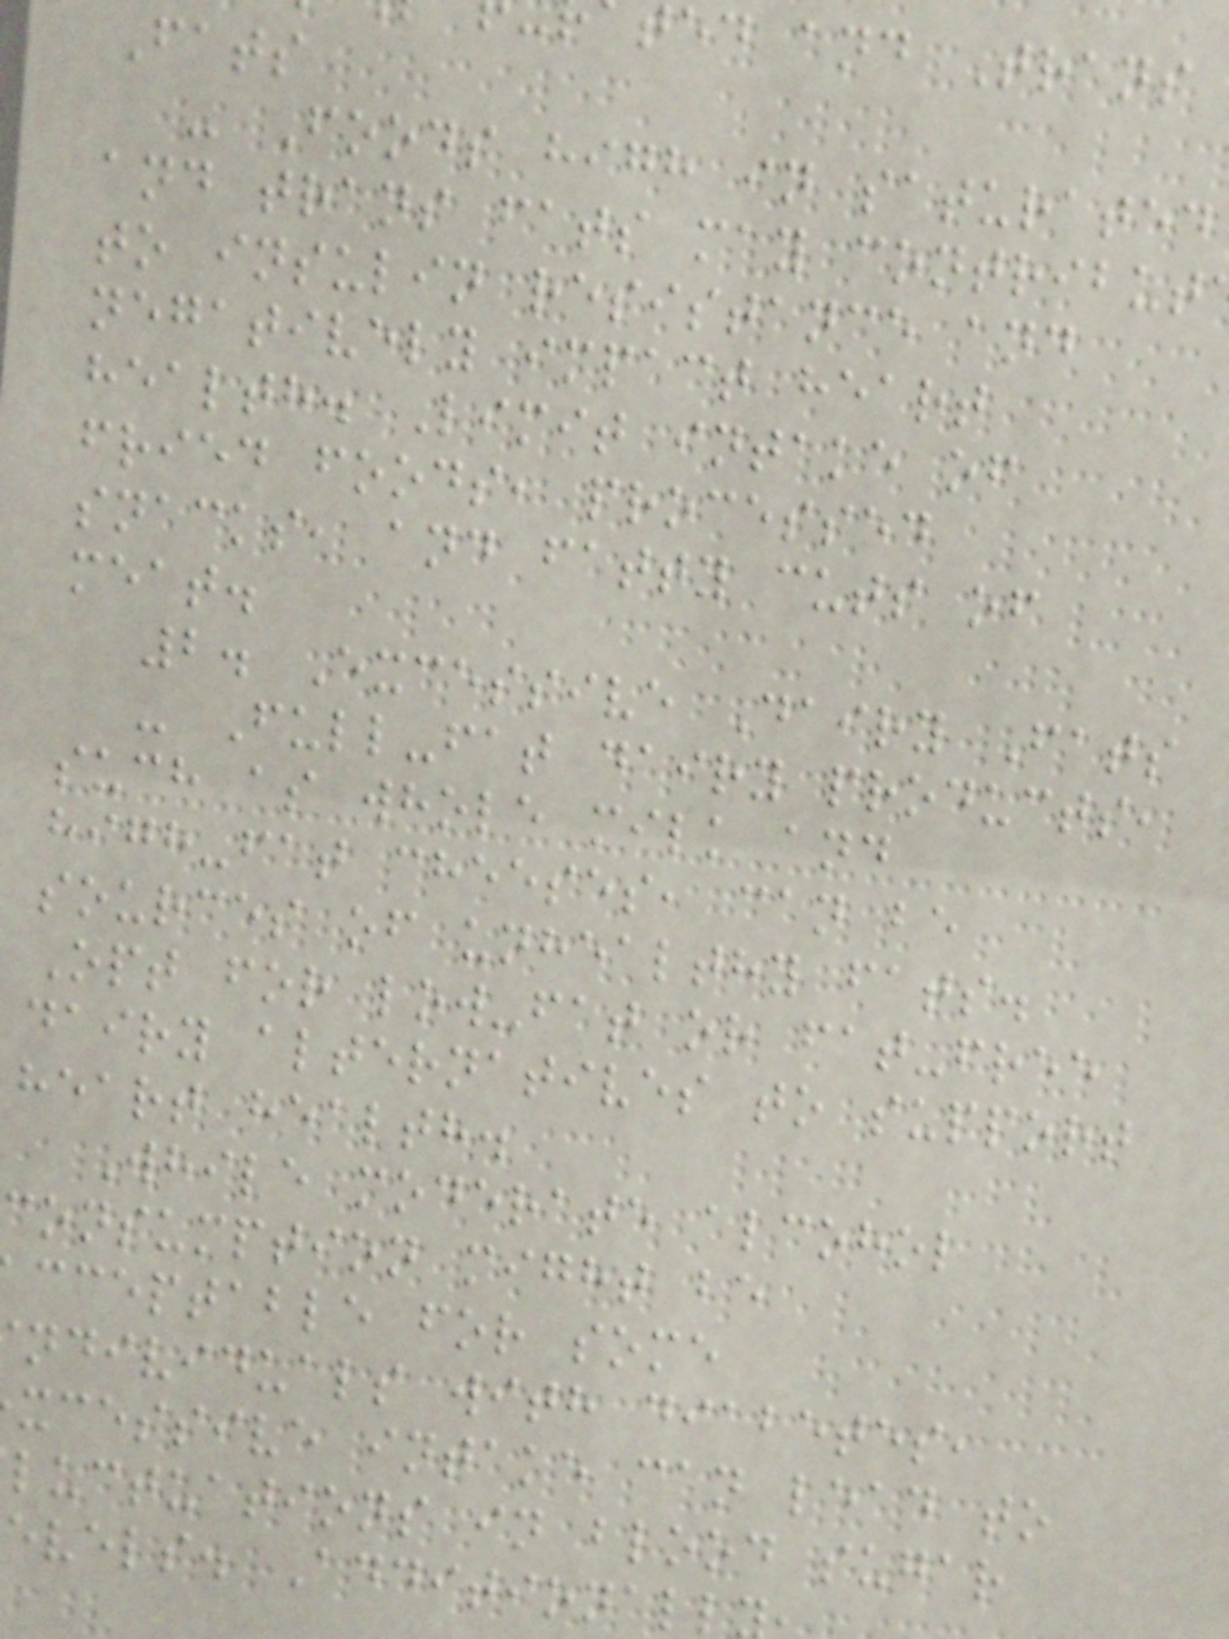ted and Trans
Fats
- Foods high in saturated
and trans fats may contribut
to insulin resistance and
negatively impact heart
health. Limit intake of
fried foods, processed
snacks, and fatty cuts of
meat.
2. Excessive Dairy Fats
- Full-fat dairy products,
such as whole milk and
high-fat cheeses, can be
sources of unhealthy fats.
Opt for low-fat or fat-free
dairy alternatives to support
heart health.
While moderate alcohol
consumption might be
cceptable for some
ndividuals with diabetes,
xcessive intake can lead to
luctuations in blood sugar
evels. Additionall
